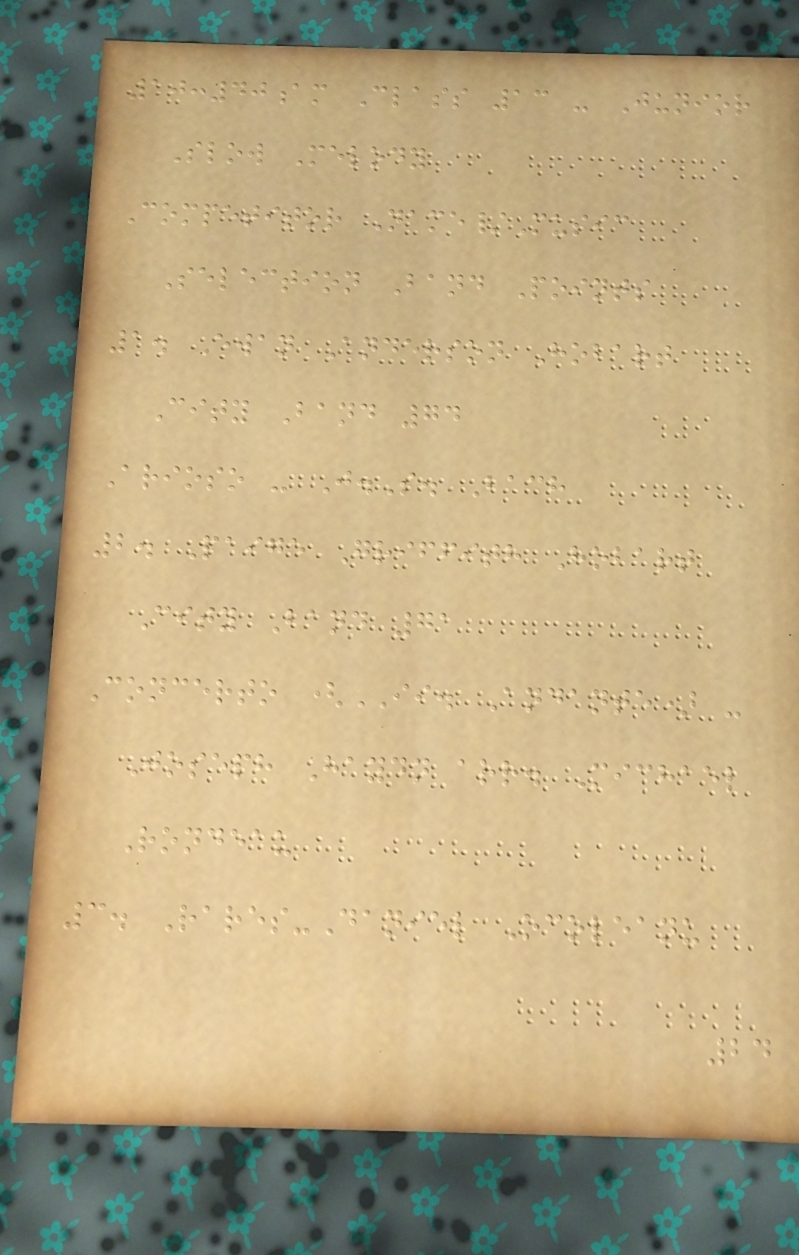10:40am Class 13 - Junior
Slow Melody
Competitor Name/Music
Selection Band Points
1. Ewan Anderson Hobart
City Band 74
Arioso - J.S. Bach
2. Paige Griffith Hobart
City Band 71
Concerto (II. Andante) -
Joseph Haydn arr. Michael
Rondeau
3. Rares-Daniel Ocoleanu
24
